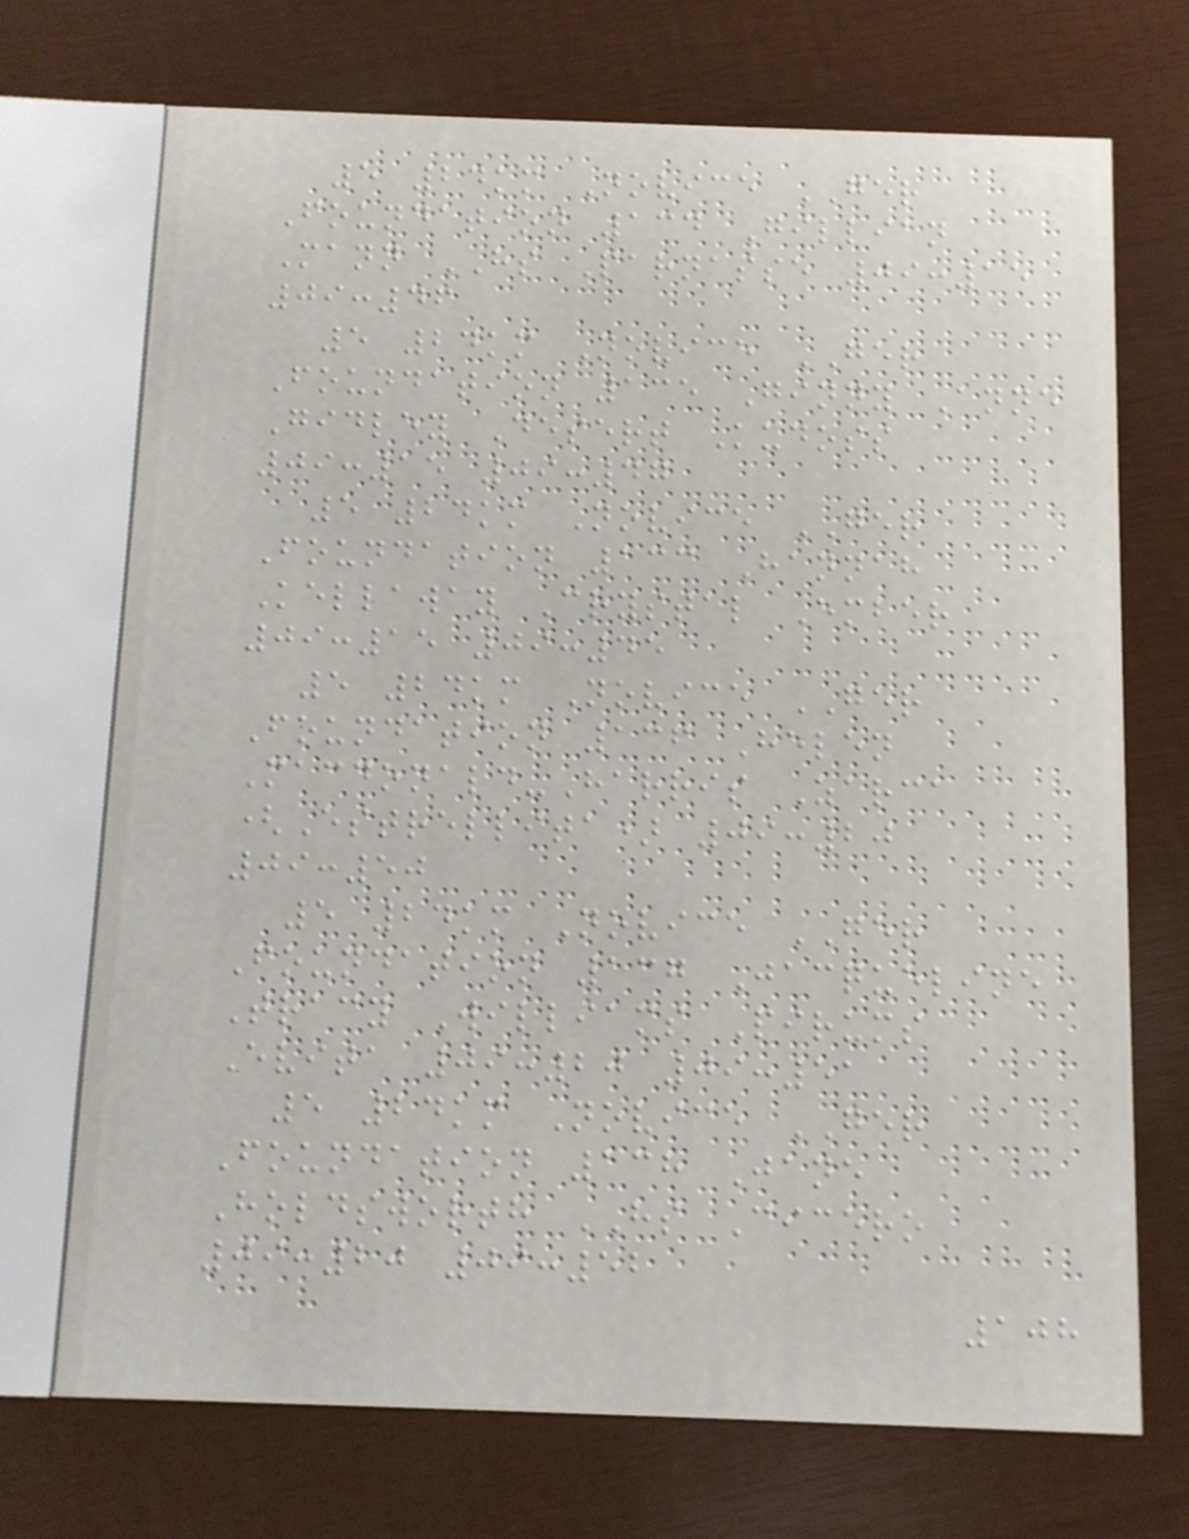5 24km Novice GER
Foundation 134 Gillian
Mann HS Parnasse 09:15
09:46
5 24km Novice GER
Foundation 135 Ginny Anne
Gidley Desert Kudoss
09:15 09:47
5 24km Novice GER
Foundation 133 Hannah
Kellaway Crystal Ember
09:15 09:45
5 24km Novice GER
Foundation 136 Helen
Macdonald-Harris Zarca
(Estrellita) 09:20
09:50
5 24km Novice GER
Foundation 137 Jacqueline
Tracy Williams Pirums
Evita 09:20 09:51
5 24km Novice GER
Foundation 138 Jane
Holdsworth HS Cicero
09:20 09:52
108
